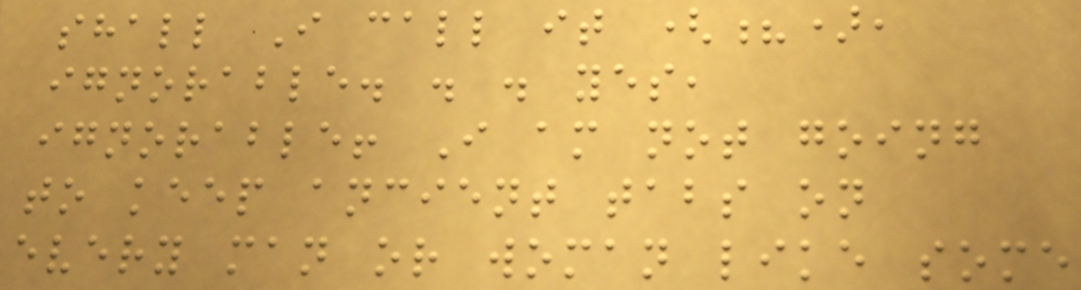shall I call it (?),
ignorable. . . yes,
ignorable! I am not going
to keep ancient tabs on
every man or woman like some
